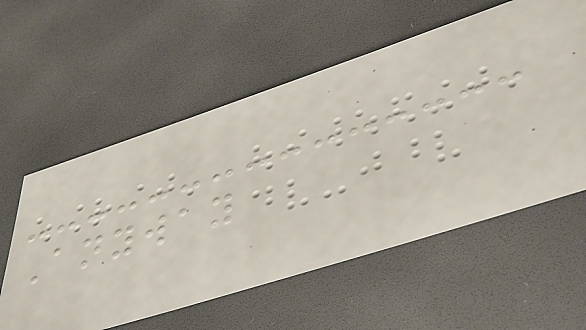Anyway
